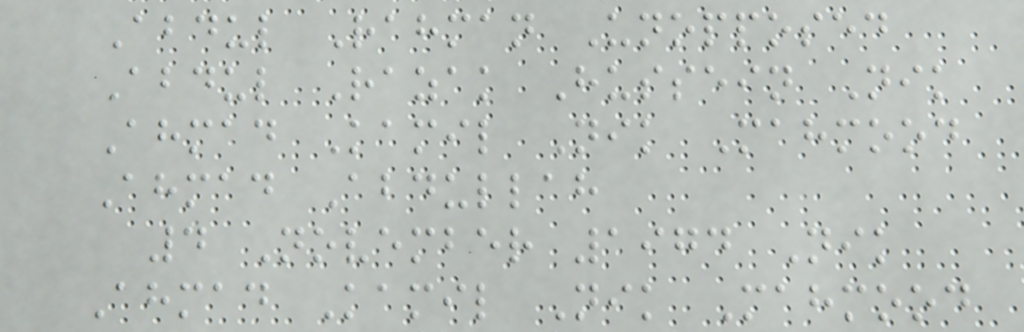Abdul Rahman Unopposed
Abdul Razak Hussein Nik
Ahmad Kamil Nik Mahmood
Ahmad Abdullah
4 November 1974 Nik
Ahmad Kamil Nik Mahmood
